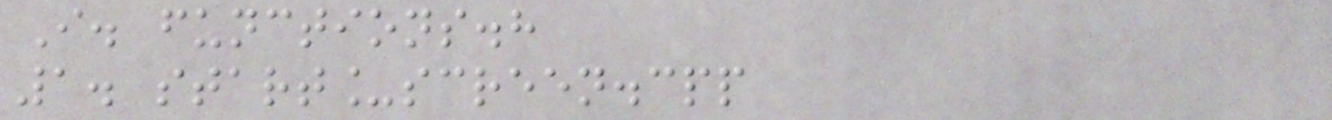I. functions.h
1. start_screen.cpp
